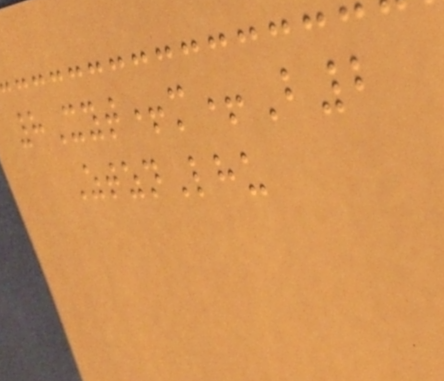8Xyt+m+B2
ZtznLhu
